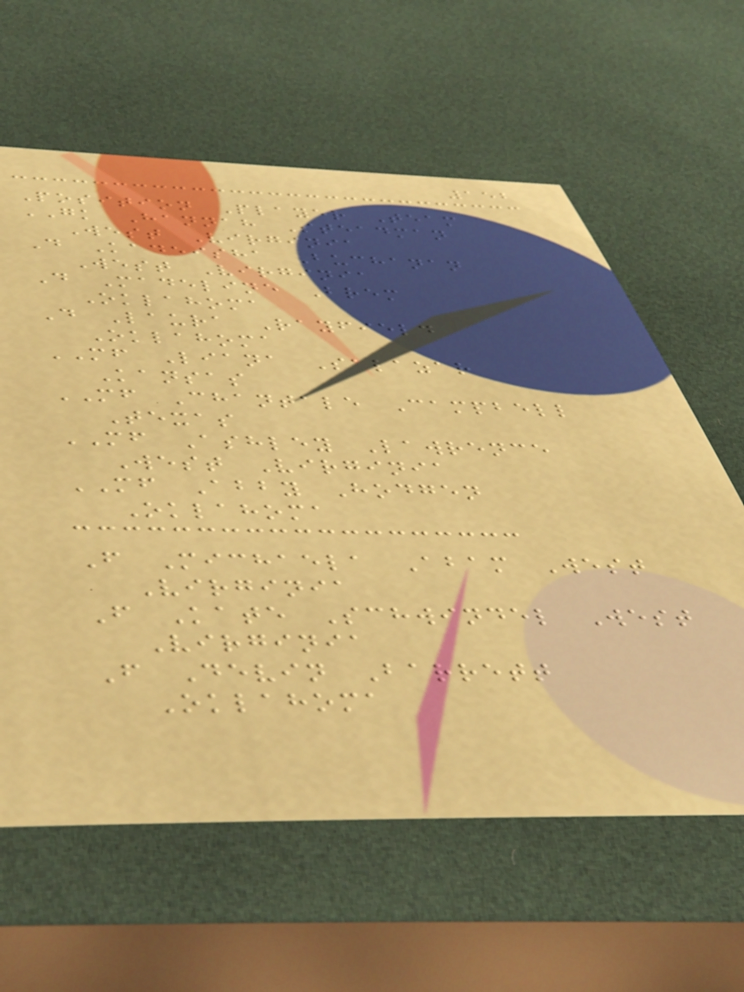152
Position Player Team
GK Hannah Steadman
West Virginia
D Kadeisha Buchanan
West Virginia
D Madeline Brem
Oklahoma
D Laura Rayfield
Oklahoma
MF Liana Salazar
Kansas
MF Chantale Campbell
Texas
MF Ashley Lawrence
West Virginia
MF Abby Hodgen
Oklahoma
F Michaela Abam West
Virginia
F Kate Schwindel West
Virginia
F Devin Barrett
Oklahoma
